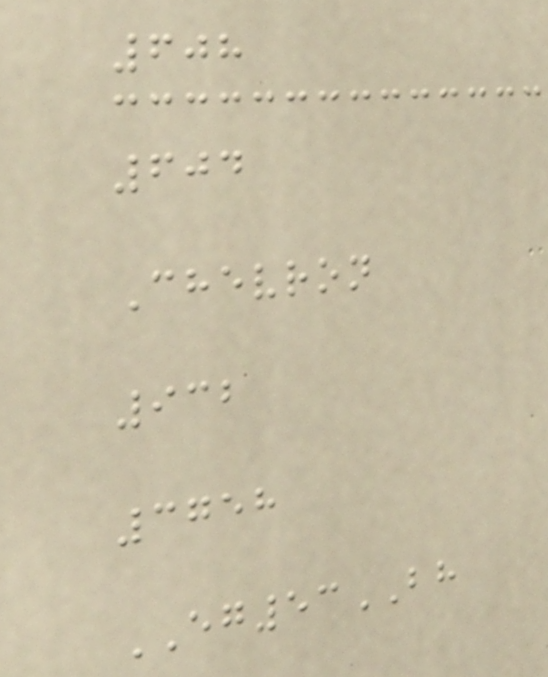608
604
Chevron
932
3758
EG53BH
